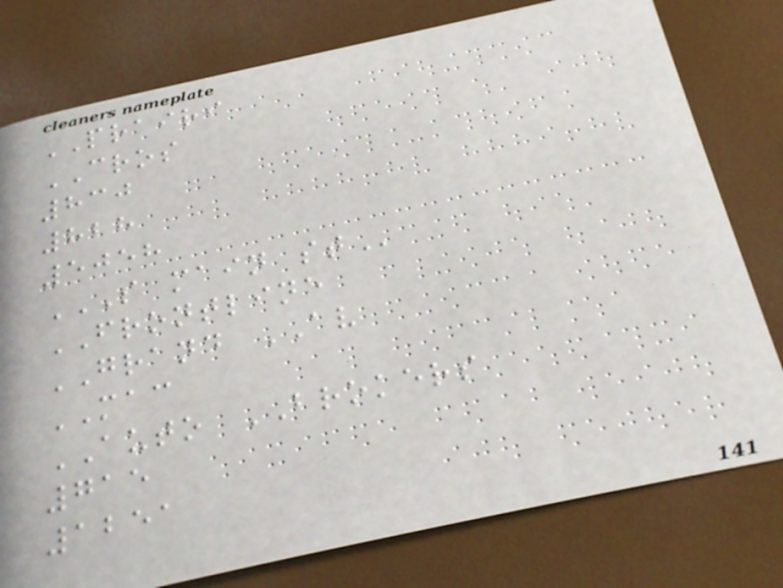PRAIRI
CROS
830
828
5058
S MAIN ST
FRONTLINE
GRAND AV
MAC
AUTO BROKERS
715
1251
